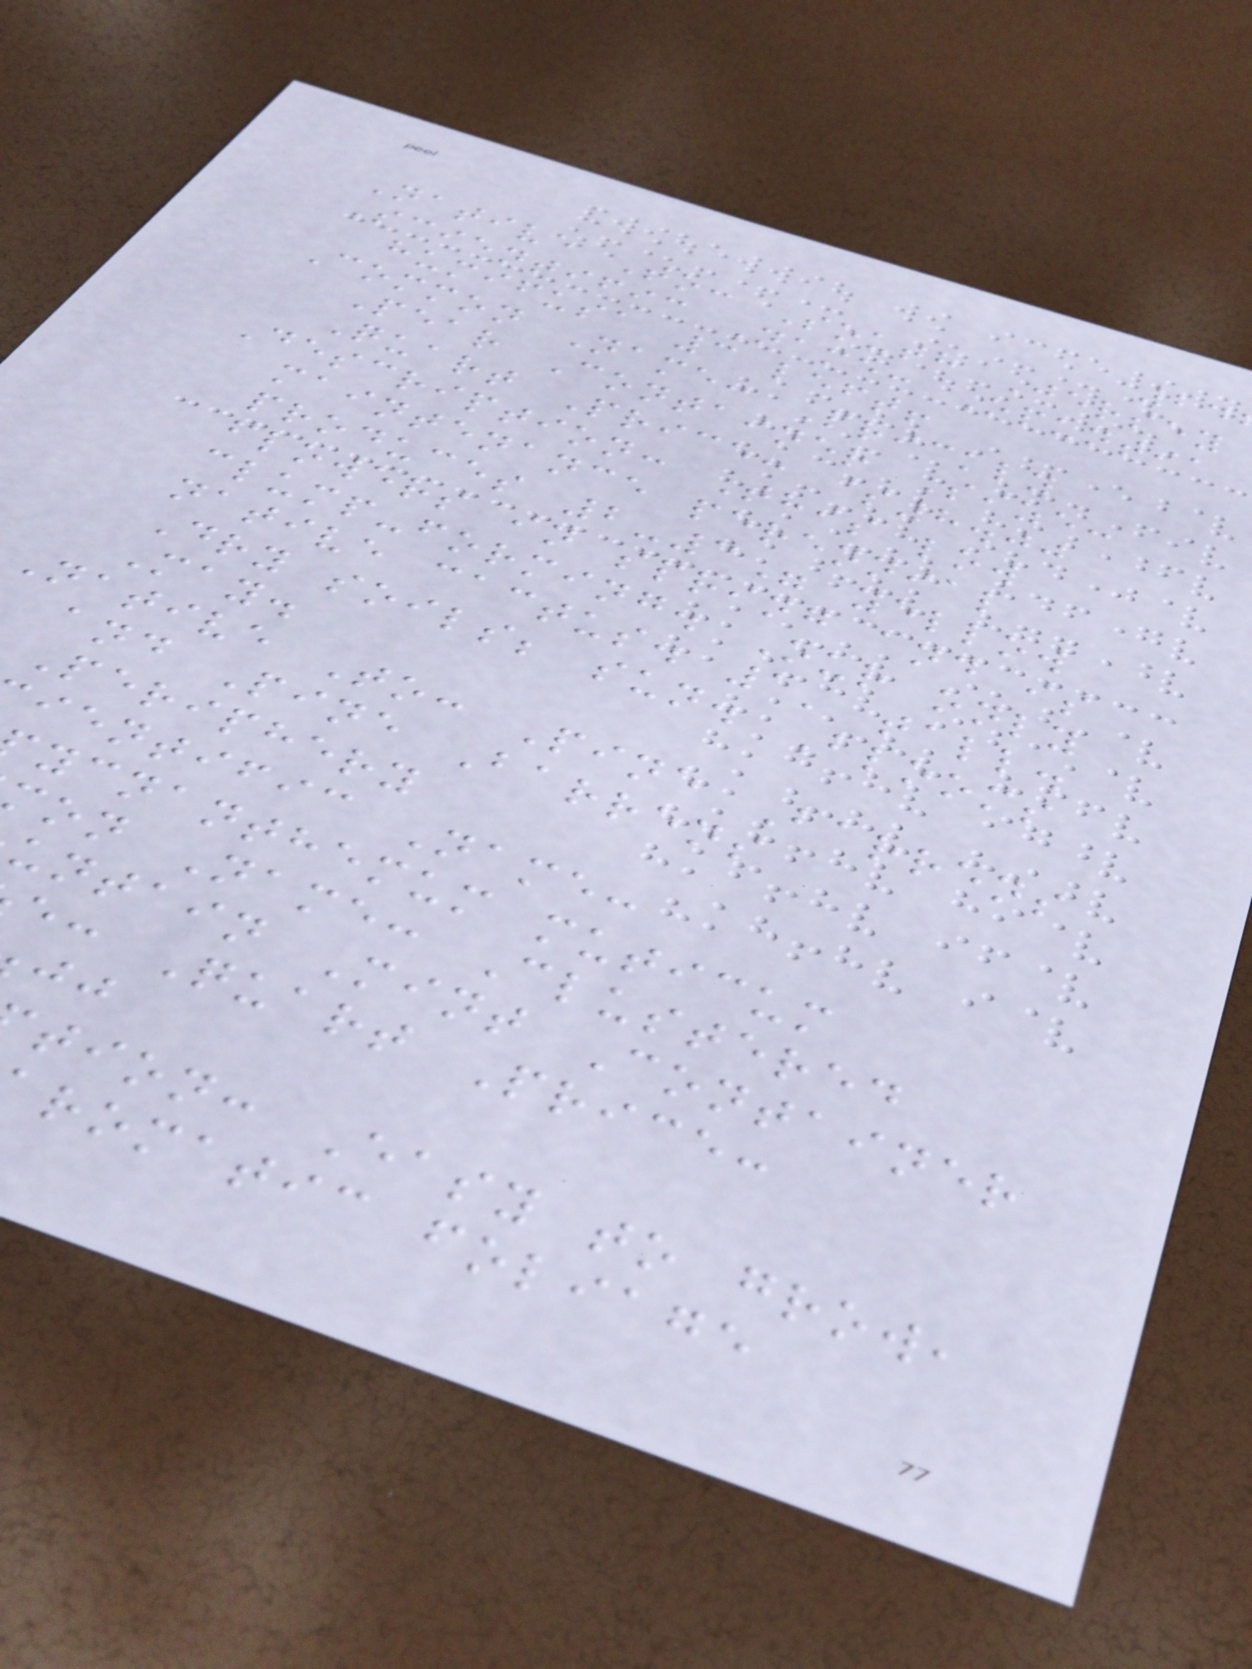Native To: South Jersey
Scientific Name: Opuntia
humifusa 3 left!
Common Name: Prickly
Pear Container Size:
Quart Price: $8.00
Description: This low
maintenance perennial
produces 2-3" yellow
flowers in spring and is
clump-forming. Our only
native cactus. 1' tall.
Dry soils; sun. Blooms
May.
Native To: Pine Barrens
and Pine Barrens
Periphery
ientific Name:
ycnanthemum muticum
mon Name: Clustered
untain Mint Container
e: Quart Price:
tion: Easy to grow,
romatic foliage
